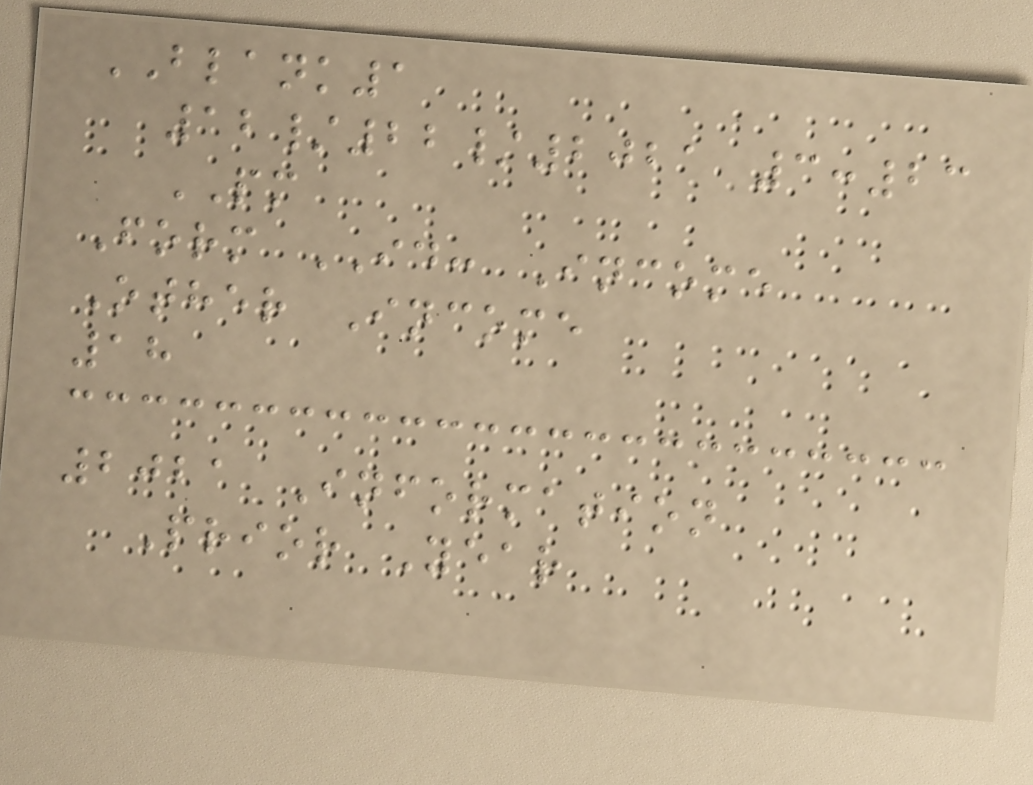BLANK1
12/22/2021 3:23
PM
Form ID: Income
Other Income
18
2021 Information
Prior Year
